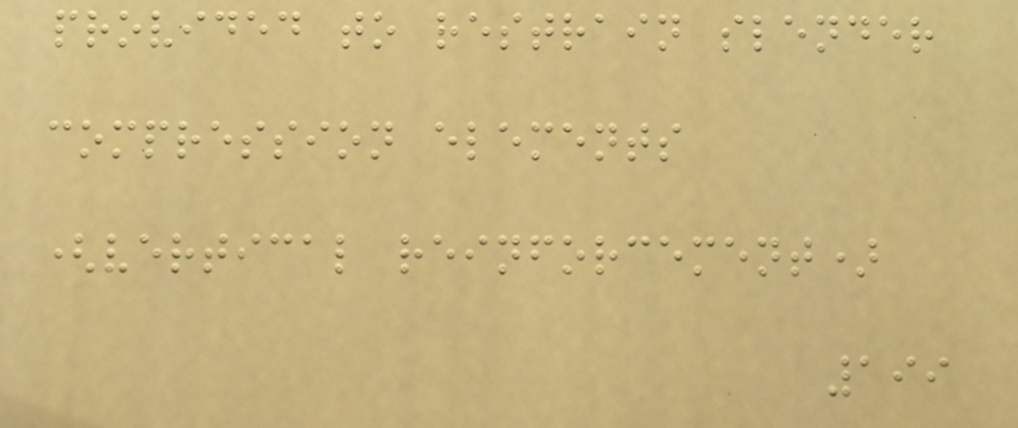provided to restrain slender
compression elements
(vertical reinforcement)
199
